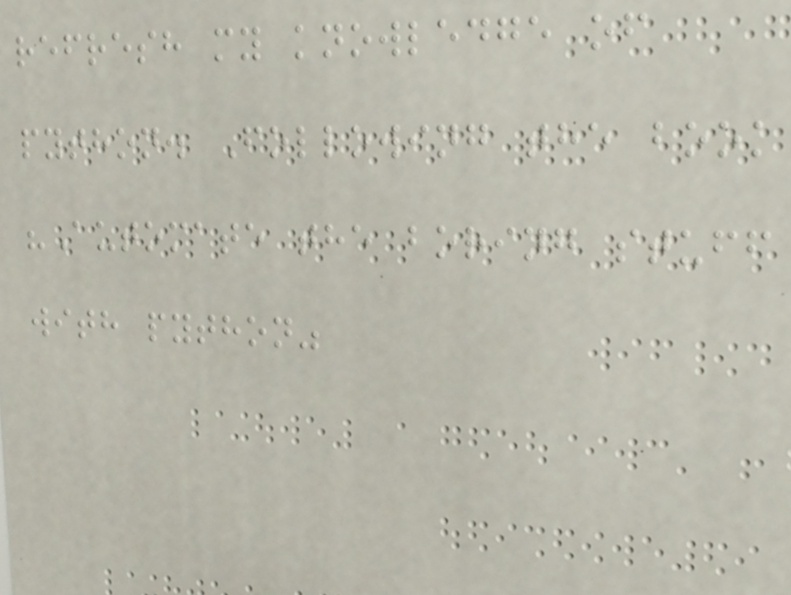refresh my knowledge of
python. Following the book
"Automate the boring stuff
with python"
